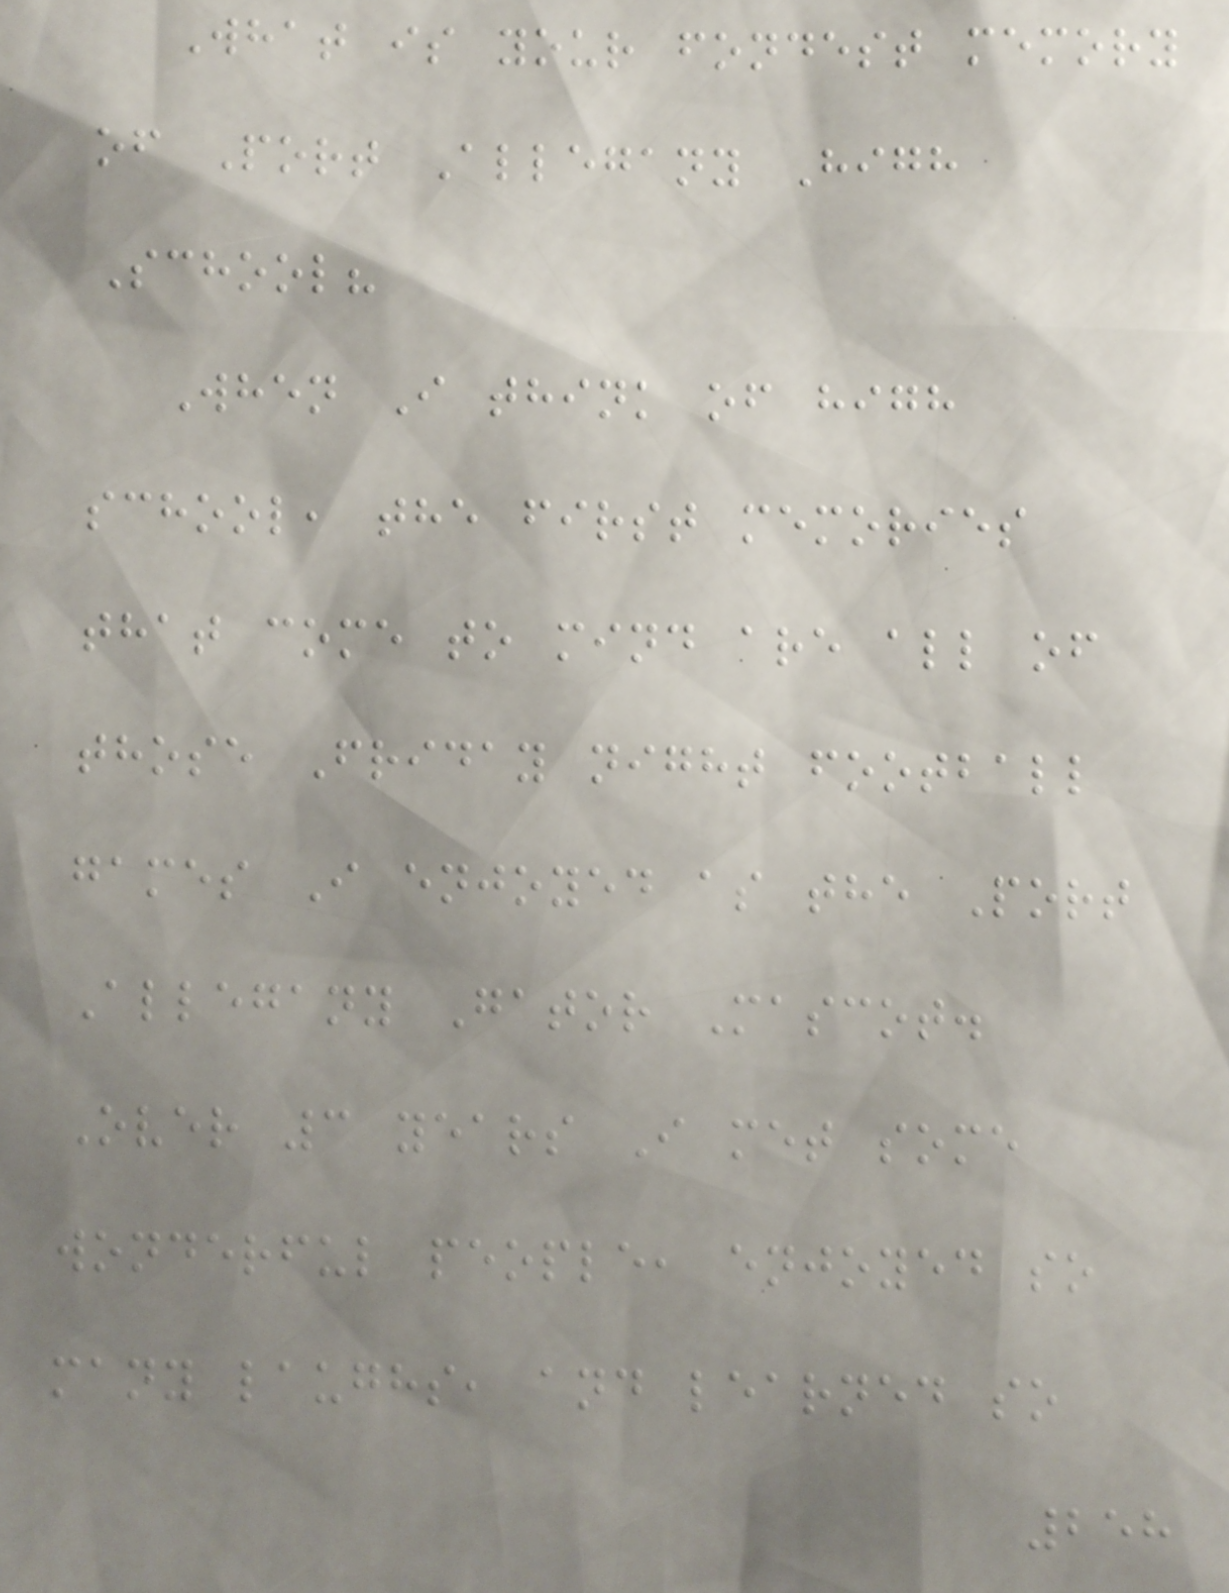What is your fondest memory
of Port Allegany High
School?
When I think of high
school, the first memories
that come to mind are all of
those Friday night football
games I enjoyed as the Port
Allegany Gator Mascot.
Over 3 years I met some
wonderful people, enjoyed so
many laughs, and learned so
258
